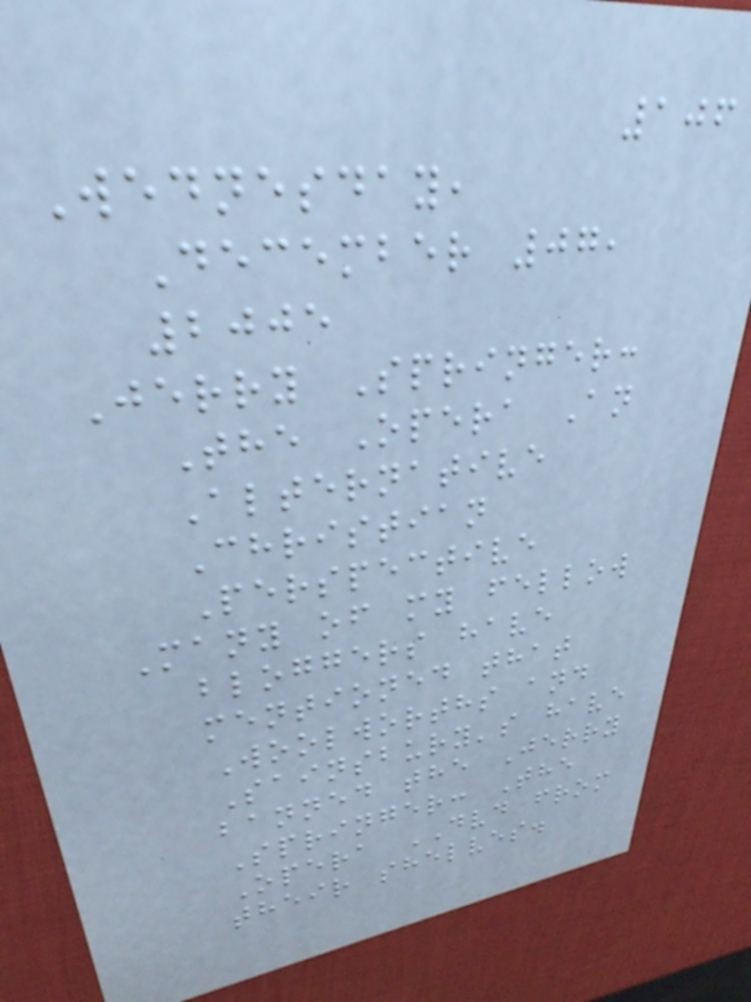106
Wednesday,
December 07,
2005
Jerry Springer:
The Opera An
Alternative
Christian
Perspective
Many of my fellow
bloggers have
mentioned that
Woolworths and
Sainsbury's have
banned the Jerry
Springer: The
Opera DVD from
their shelves.
